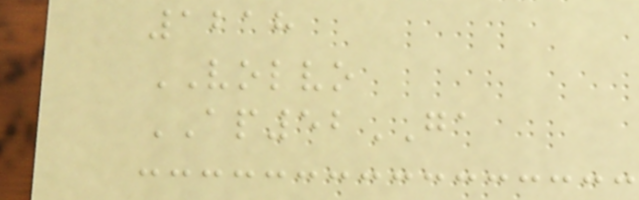1218
VOLVO
AP52GA
